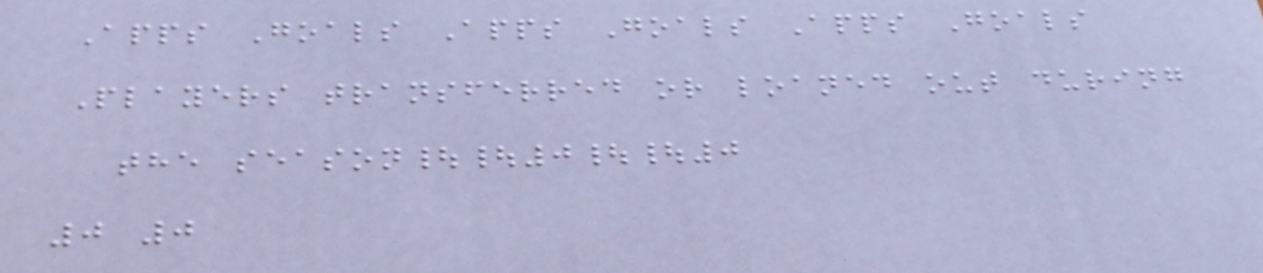Apps Goals Apps Goals Apps Goals
Players transferred or loaned out during
the season||0||0
0 0
